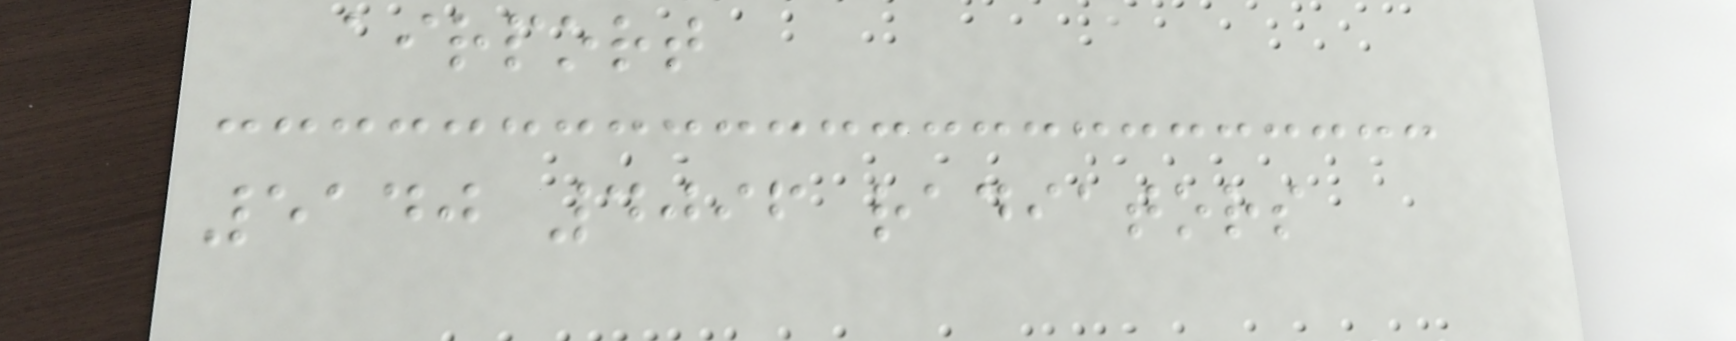airport
5140 4096 radiators
